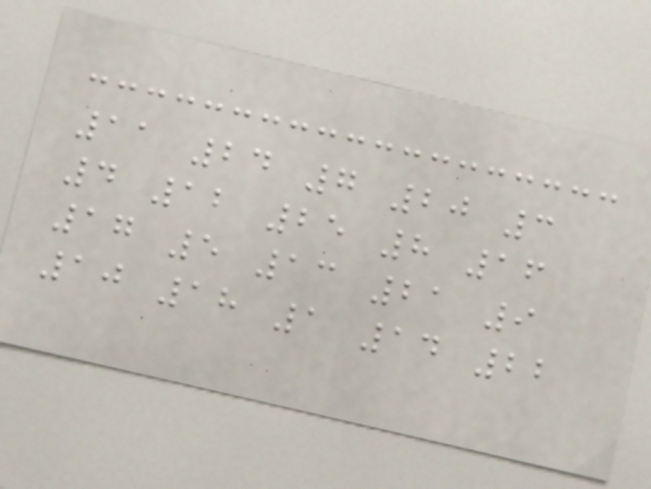11 24 7 20 3
4 12 25 8 16
17 5 13 21 9
10 18 1 14 22
